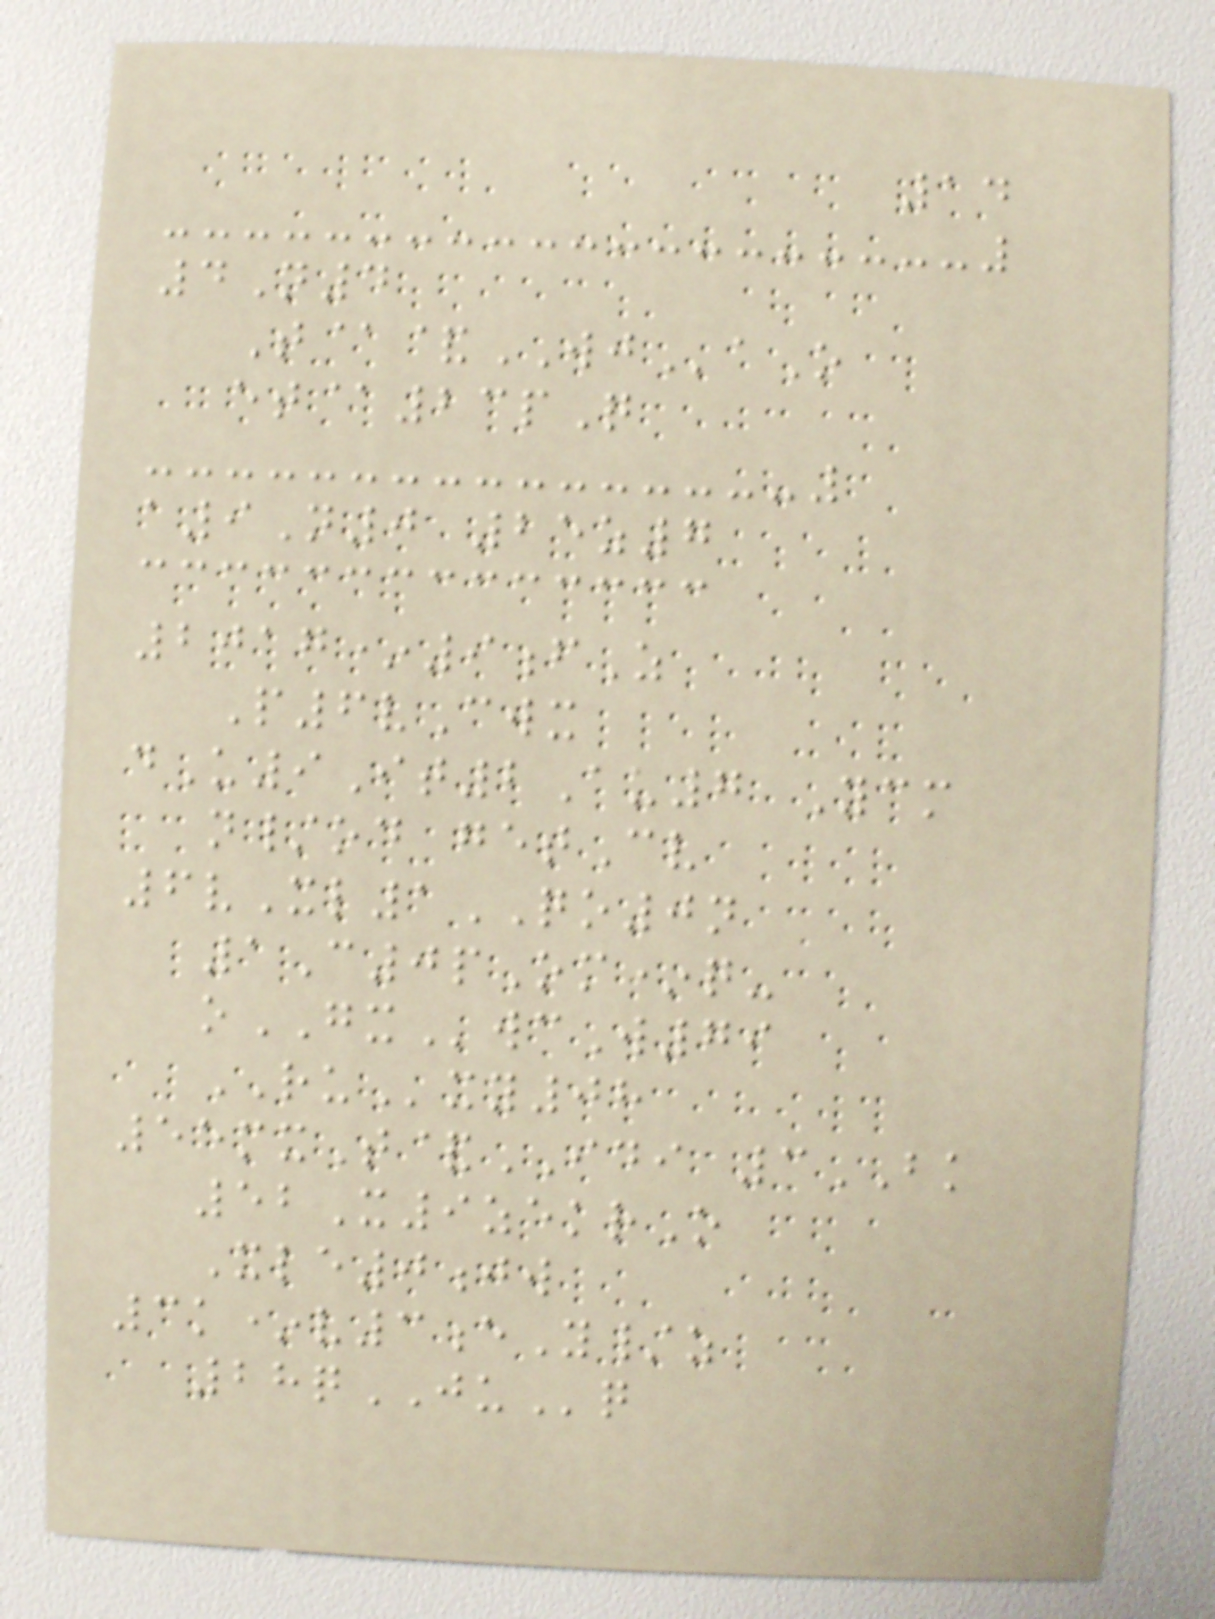14
4N4
T@&WJaO
et@23pQ
a9N0 25z7
2017*9fZ
P6vCwx
dU9It2Au7 Ycm
n/od getCv
6vXl1QO0n
1C0pOm*q-
oGXwcW79
RUxy08
55mxT&IDI 3BK
52X9zekrO
Xle0jw
3k*v3eY/z
28qJUq
